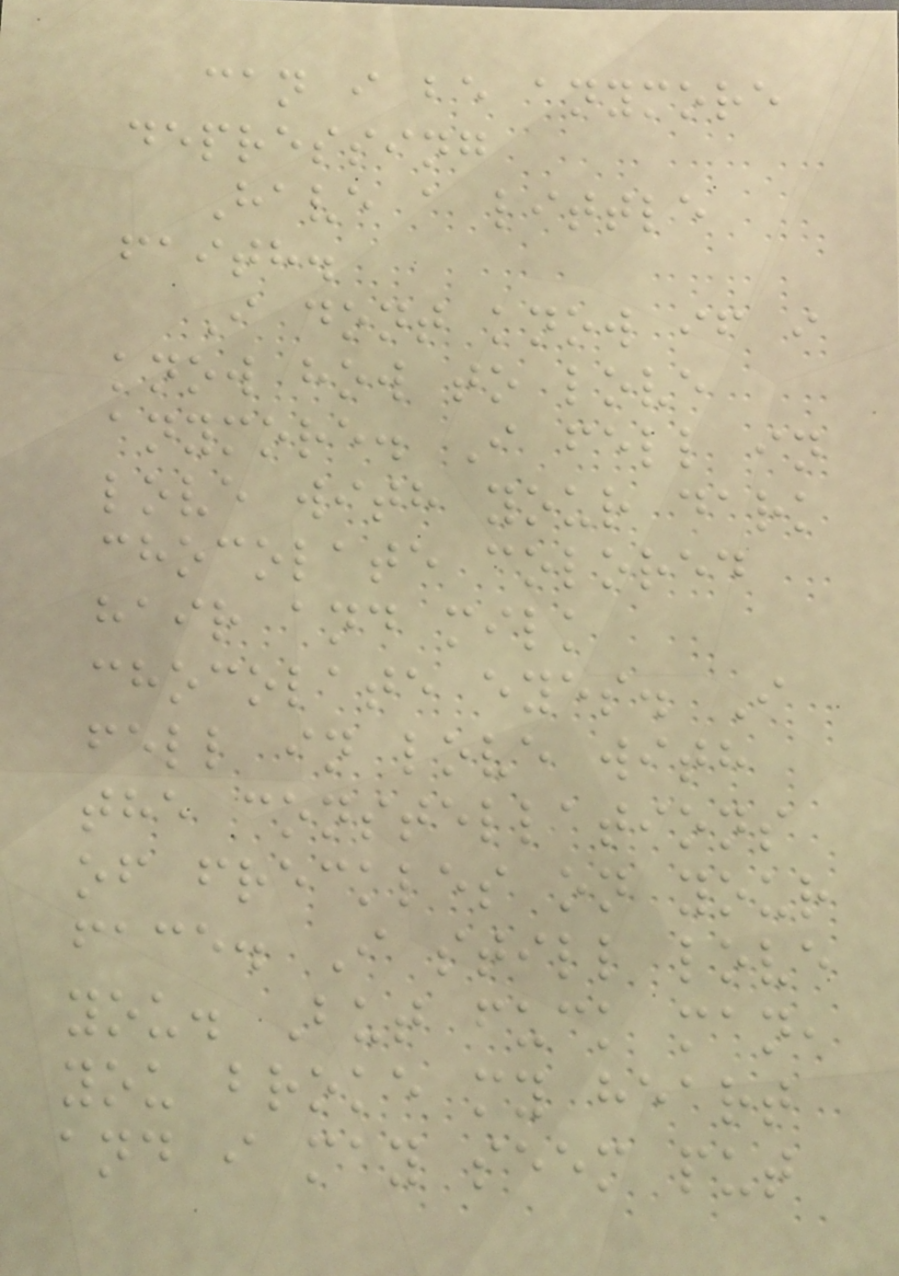can i be anymore
depressing
Have a little
faith.
I dont know if i
know how to love
anymore. I fell in
love with your dark
chocolate colored
hair and milk
chocolate eyes. I
fell in love with
the constellations
of freckles on your
face. I still love
you. But fuck man,
you broke my heart
and i may seem put
